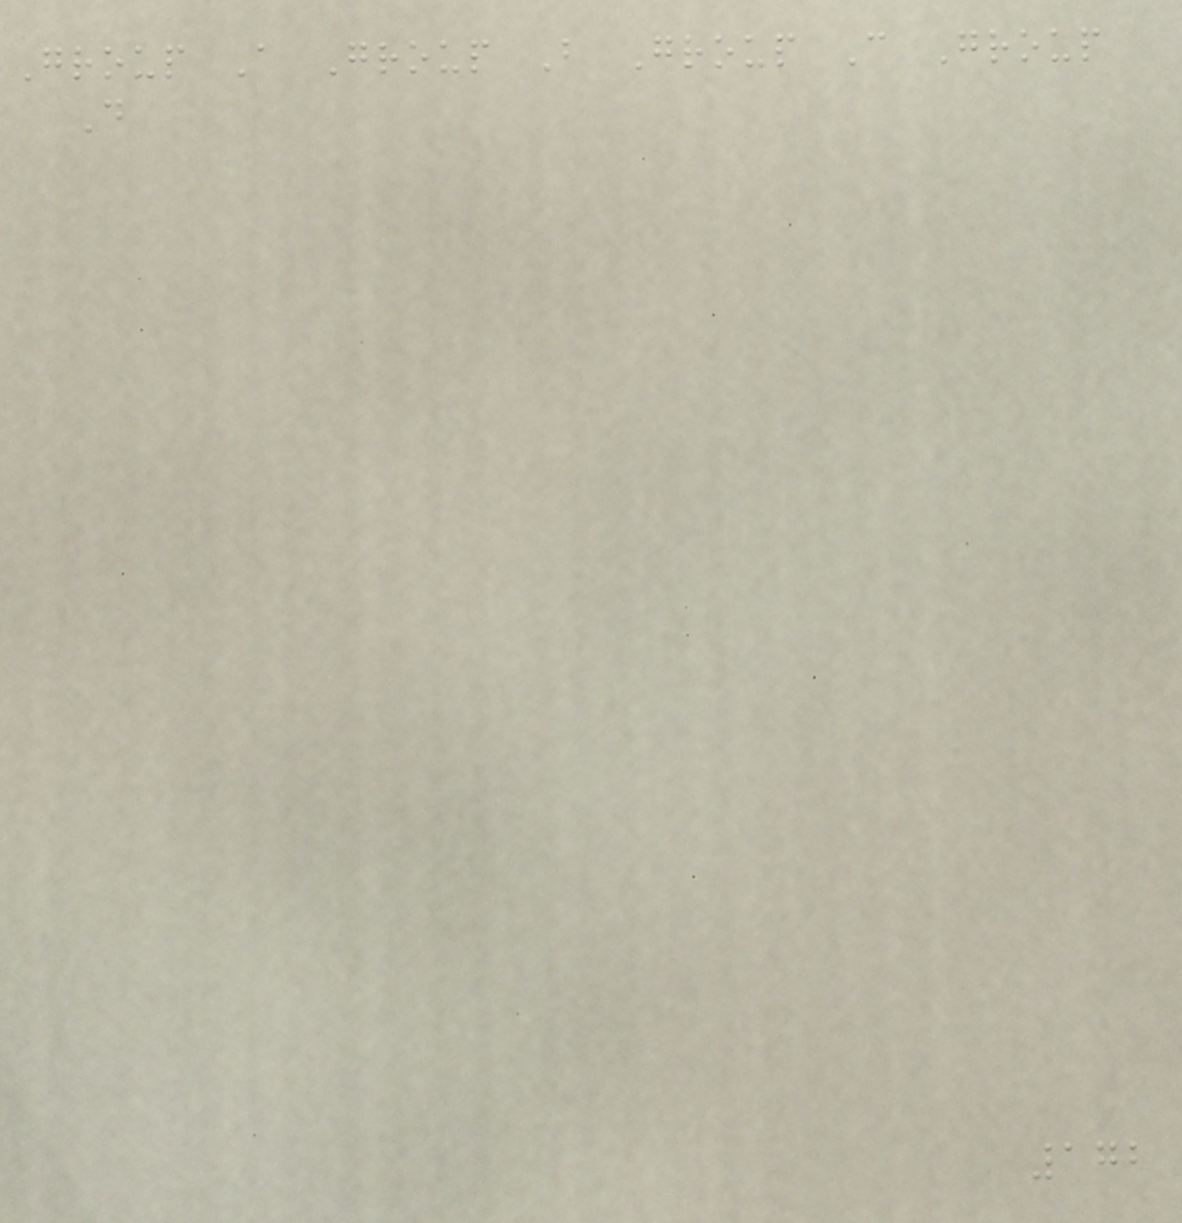Group A Group B Group C Group
D
172
